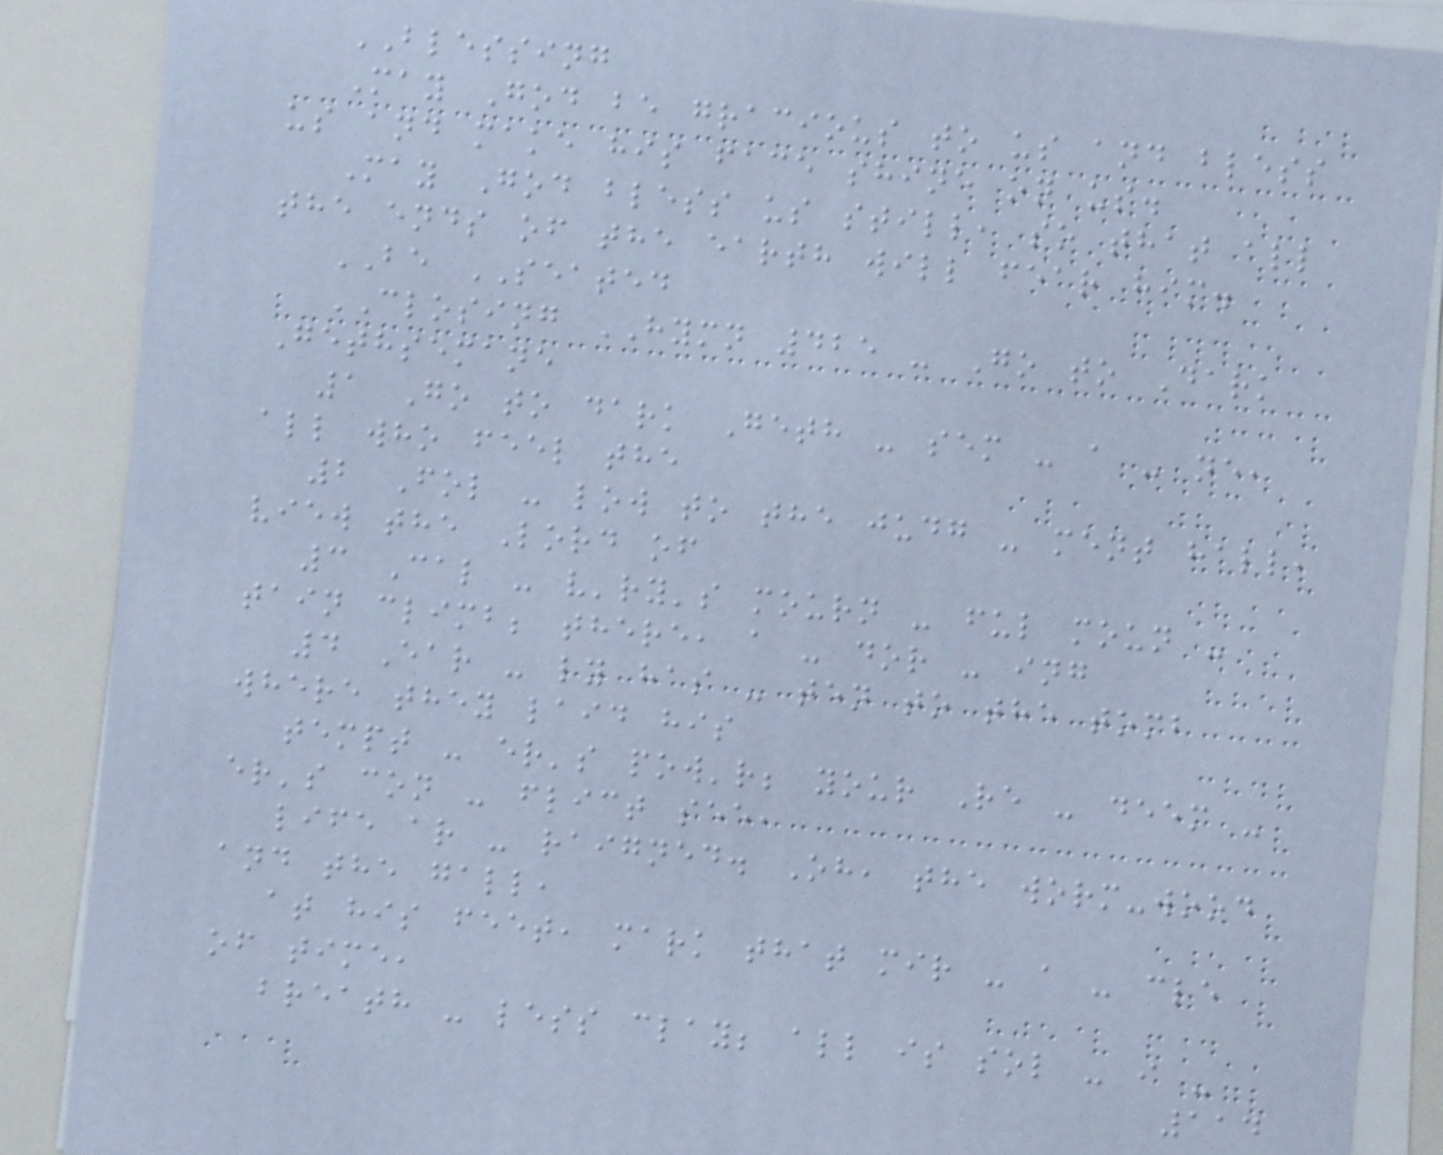BLESSING
May God be gracious to us and bless
us and make his face shine on us.
May God bless us still, so that all
the ends of the earth will fear him.
BE SEATED
CLOSING HYMN 425 - Go to Dark
Gethsemane
1 Go to dark Geth - sem - a - ne,
all who feel the
2 Fol - low to the judg - ment hall,
view the Lord of
3 Cal - v'ry's mourn - ful moun -
tain climb; there, a - dor - ing
4 Ear - ly has - ten to the tomb
where they laid his
tempt - er's pow'r; your Re - deem -
er's con - flict see,
life ar - raigned. Oh, the worm-wood
and the gall,
at his feet, mark that mir - a - cle
of time,
breath - less clay; all is sol - i -
114
